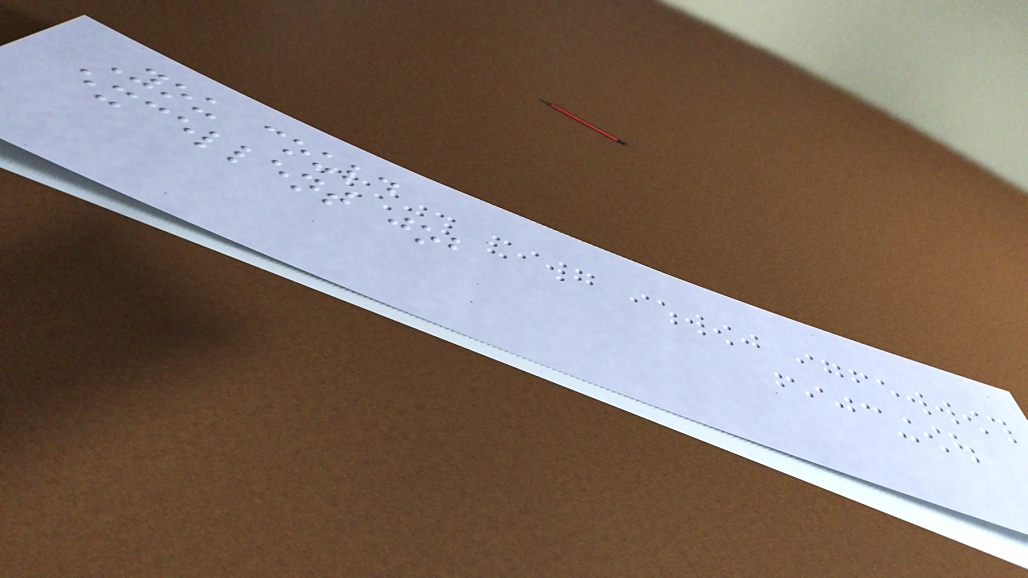You could
excellent job
